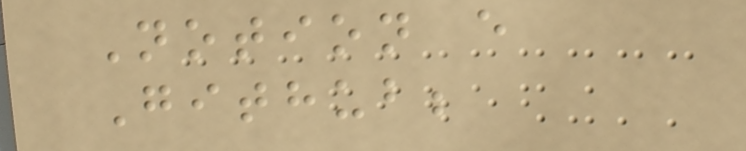Notion e
Github;
